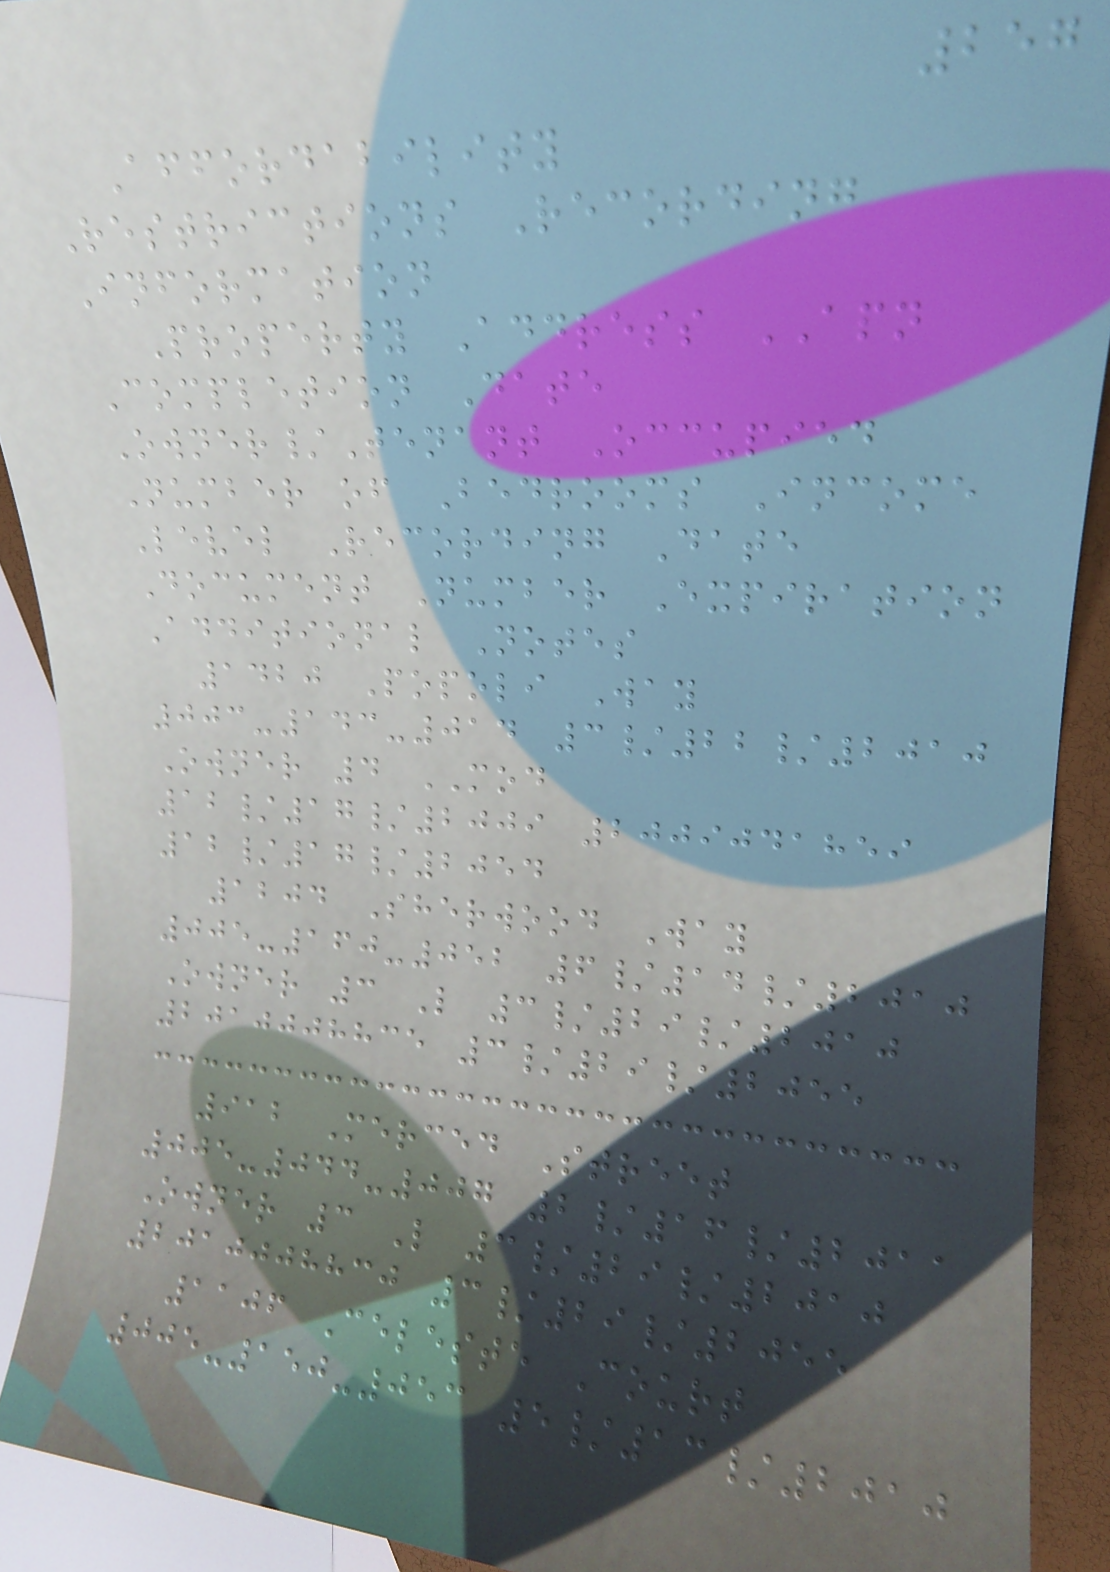257
Affordability
Restrictions Recording
Information
Property Address APN
Completion Date
Owner/Tenant Occupied
Number of Bedrooms Income
Level Recording Date
Document Number Expiration
Additional Notes
1420 Popoli Way
003-143-014 3/22/2010
Owner 4 MOD
12/17/2009 2009041859
12/17/2054
1204 Sherwood Way
005-160-052 6/14/2010
Owner 3 L 3/29/2010
2010008835 3/29/2055
912 Merced Street
005-044-007 2/16/2011
Owner 3 L 3/29/2010
2010008830 3/29/2055
1106 Celeste Court
005-150-053 5/13/2010
